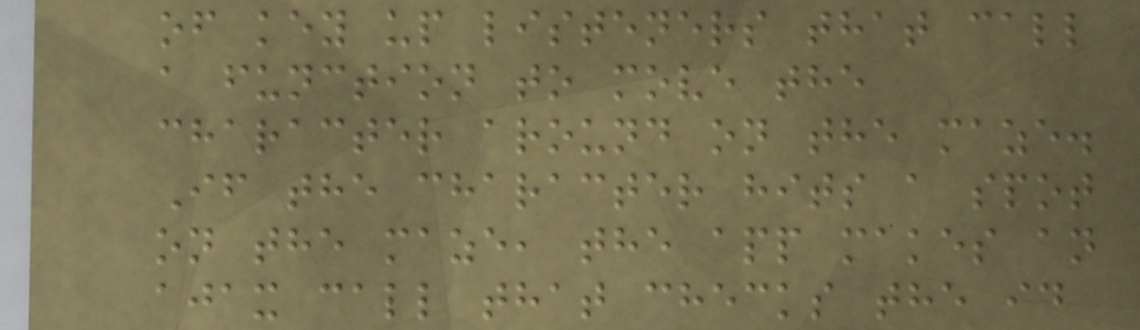of key up listeners that call
a function to move the
character around on the maze.
If the character hits a spot
on the maze, the app makes an
ajax call that checks the id
